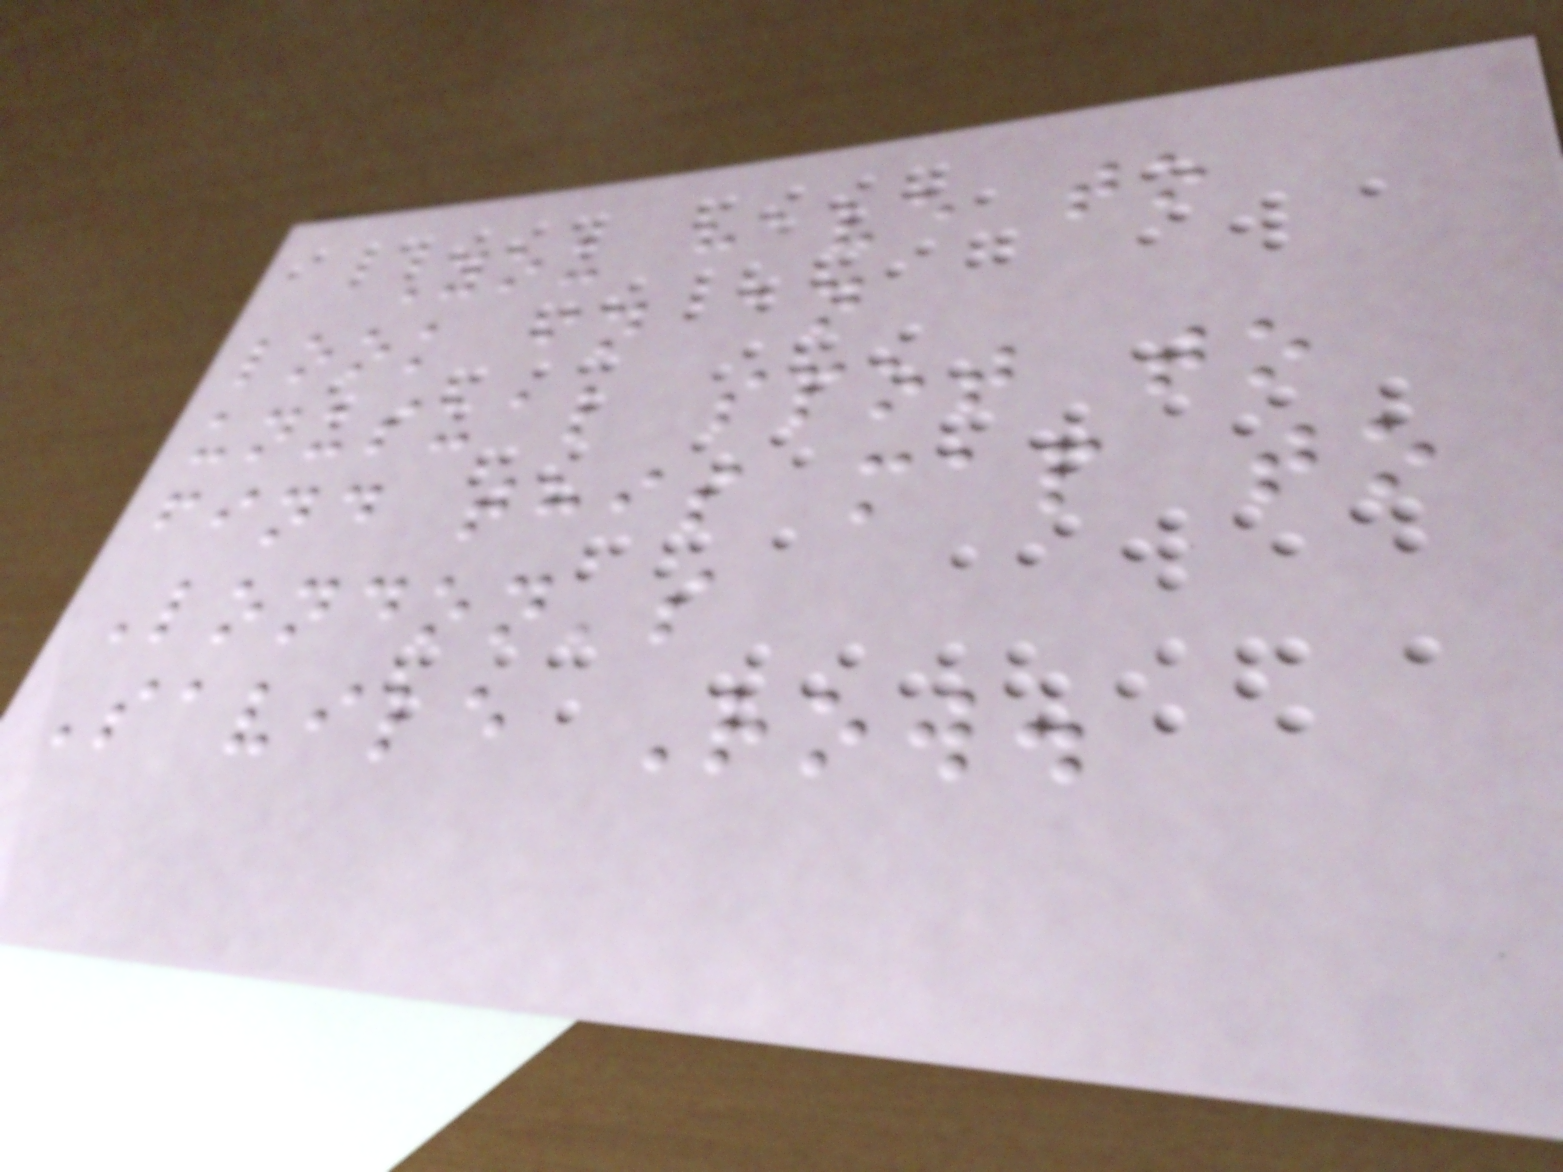You have to
look in an
unusual spot to
find this map to
London's
Savile Row.
